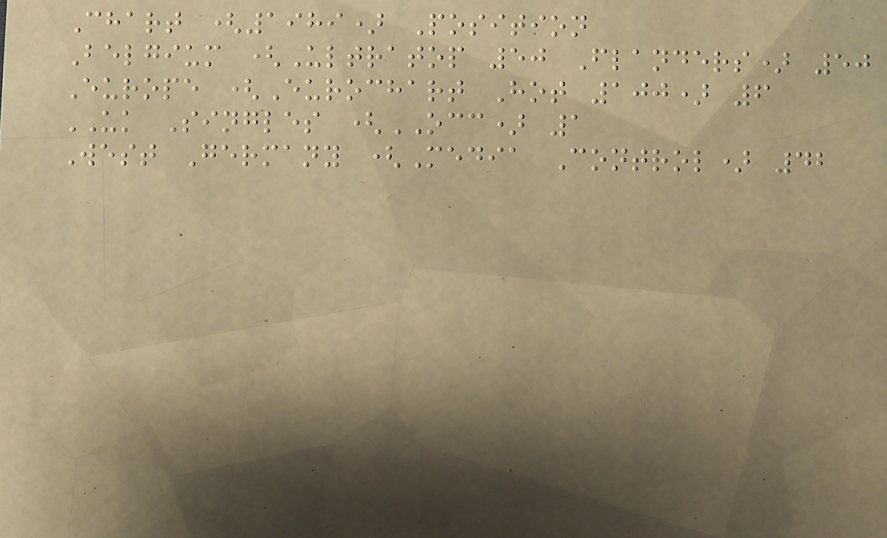Chart (1989) Position
Belgium (Ultratop 50 Flanders) 50
Europe (Eurochart Hot 100) 6
UK Singles (OCC) 1
West Germany (Media Control) 42
